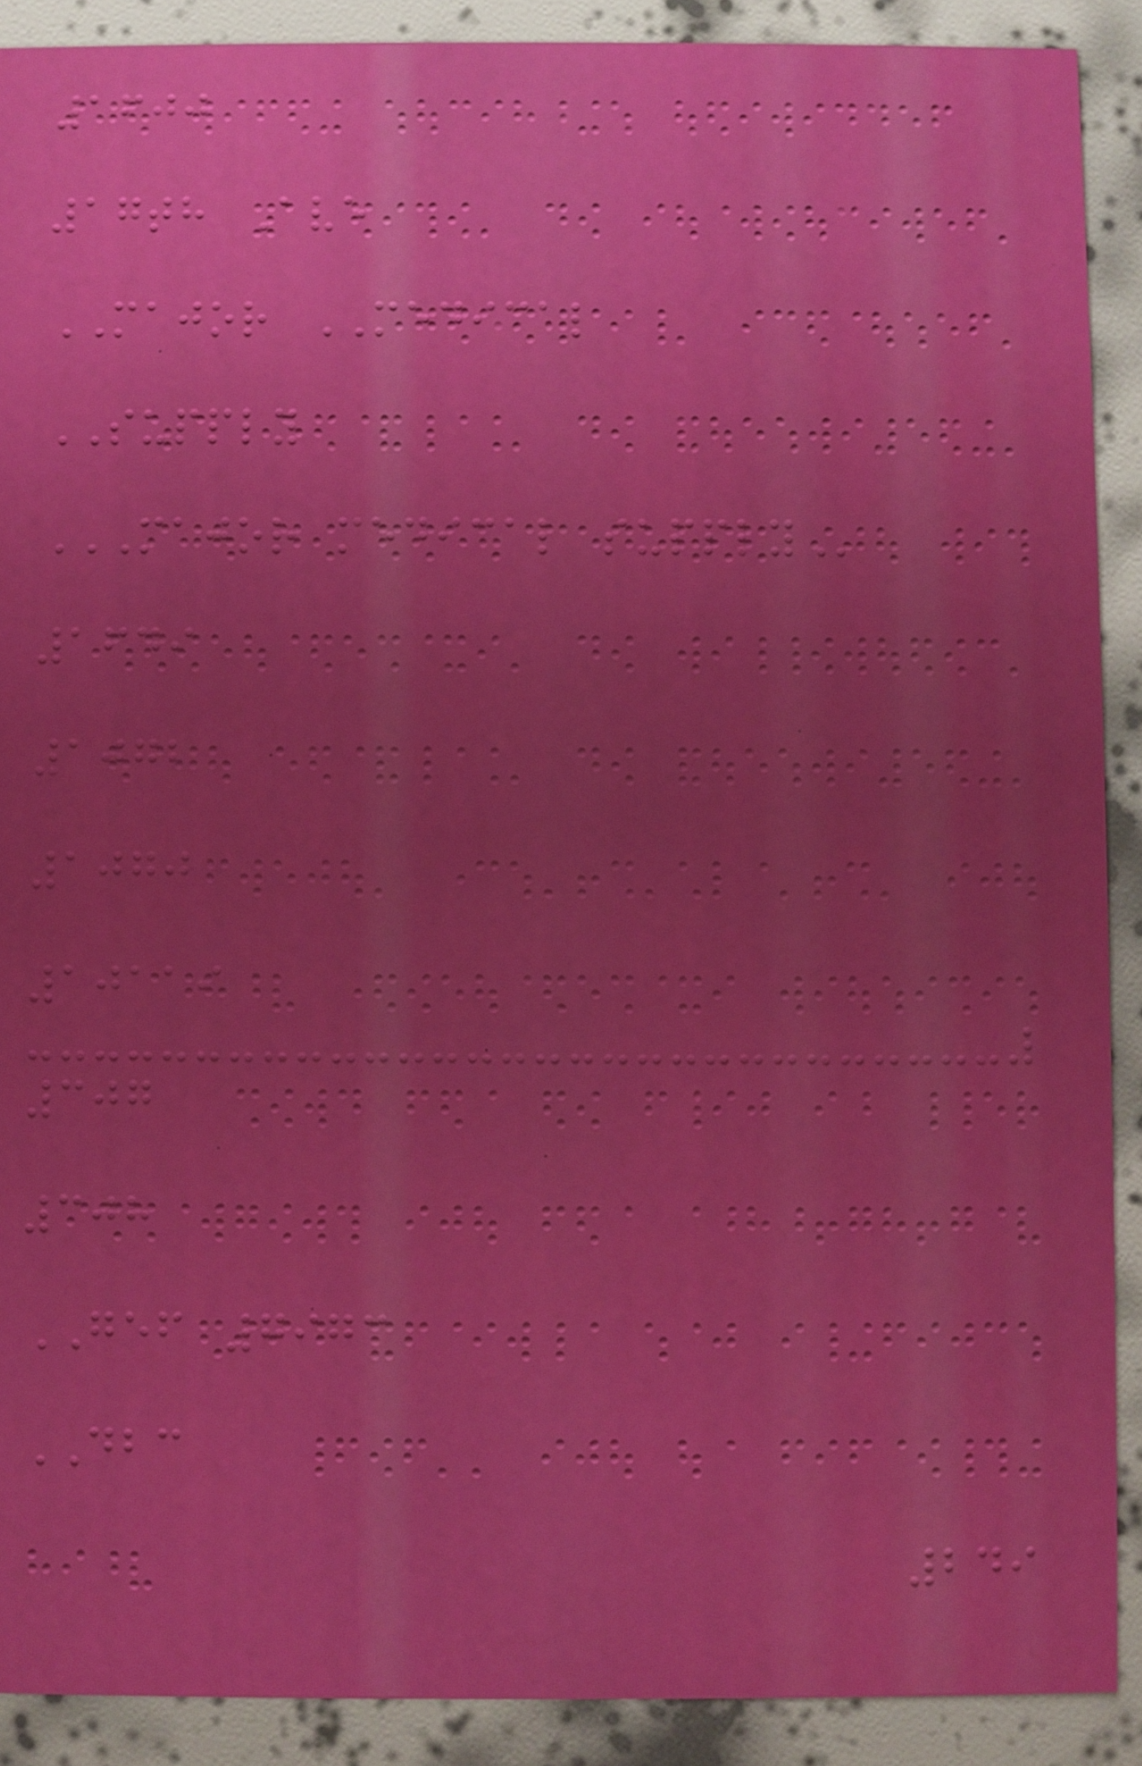1600
17th Ave
MAJOR MEDICAL
SUPPLY
MAJOR MEDICAL SUPPLY
1649
1072
1070
10119
307
308
GEF 7973
DBC
249
